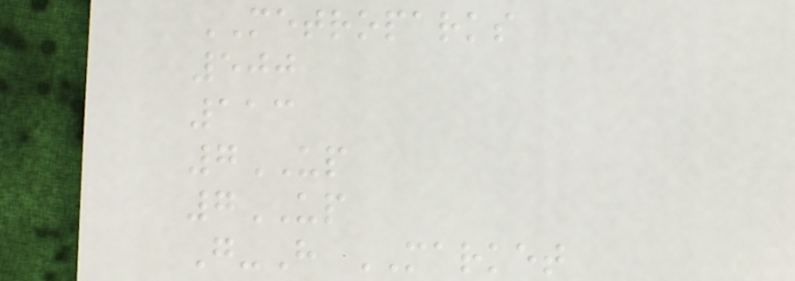METROPARKS
500
113
7UP
7UP
G-H MARKET
